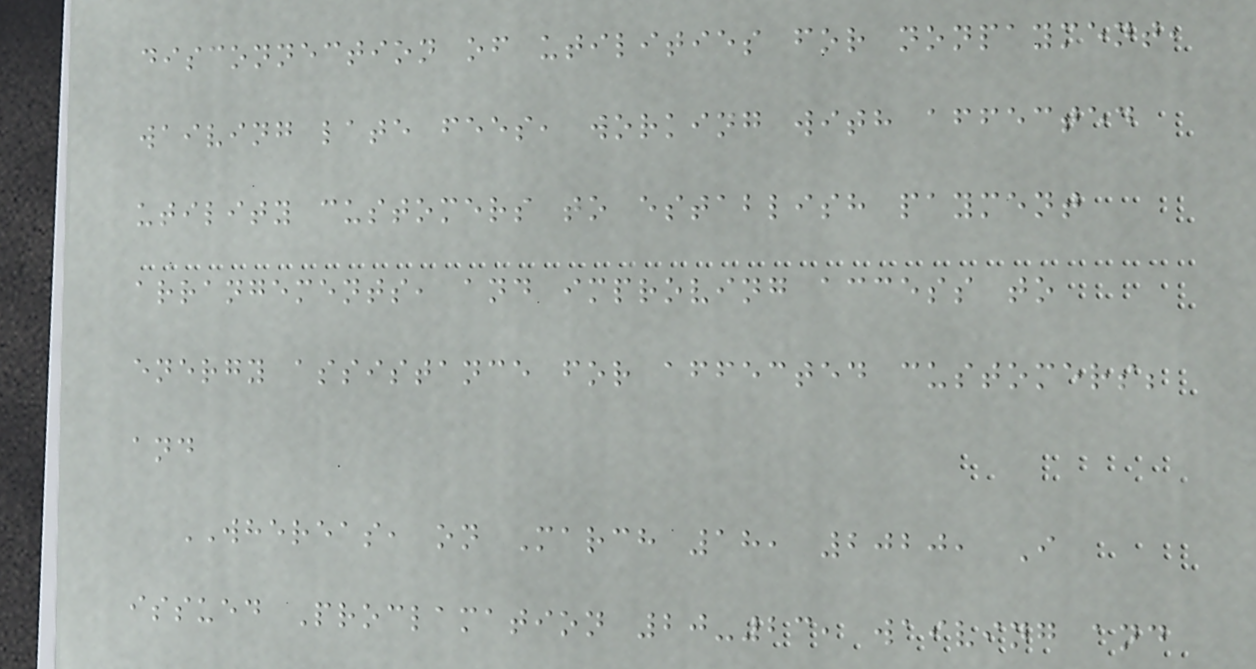disconnection of utilities for nonpayment,
waiving late fees, working with affected
utility customers to establish payment
arrangements, and improving access to
energy assistance for affected customers;
and
WHEREAS, on March 18, 2020, I
issued Proclamation 20-23, waiving and
